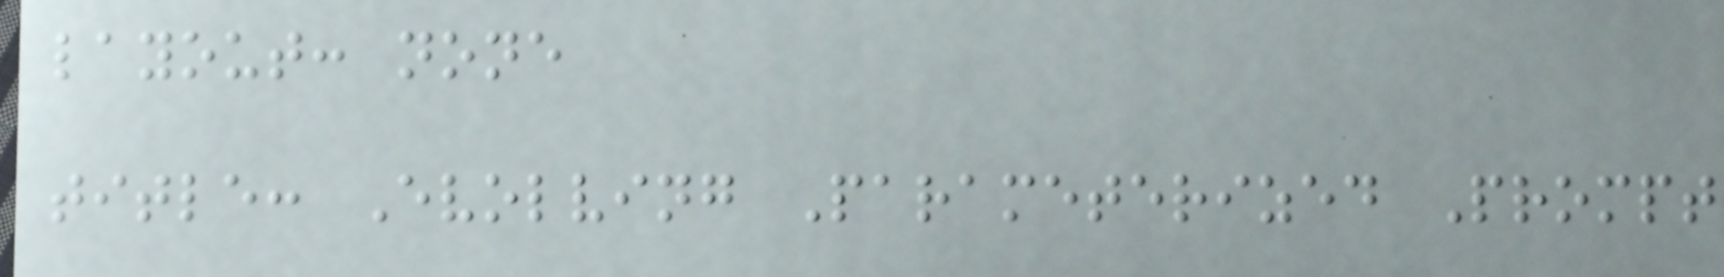layout: none
title: Evolving Parameterized Prompt
